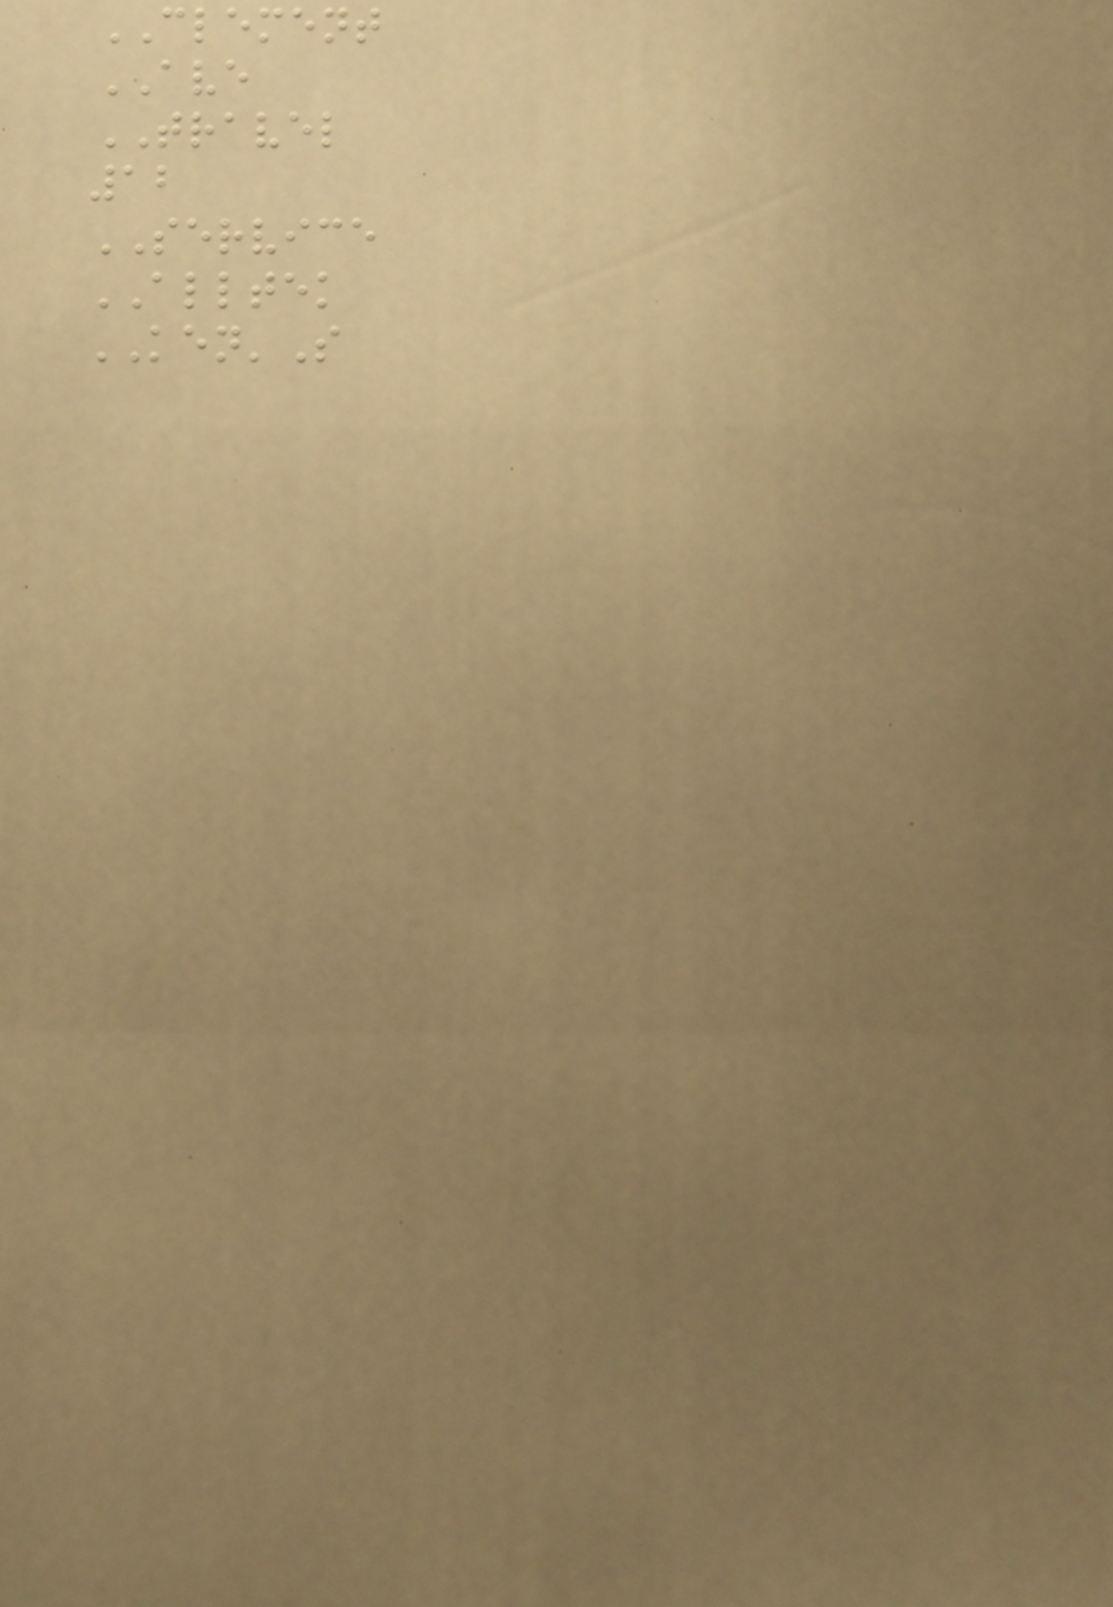CLEMENT
AVE
TRAVEL
12
SERVICE
ALLTEK
KEN'S
